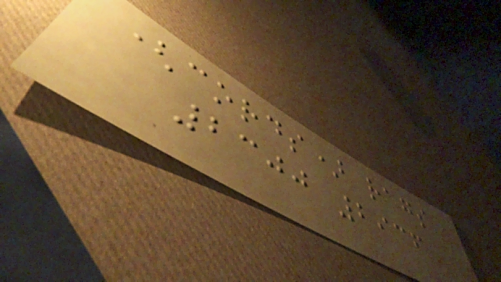(cords) rags
2300 2936
